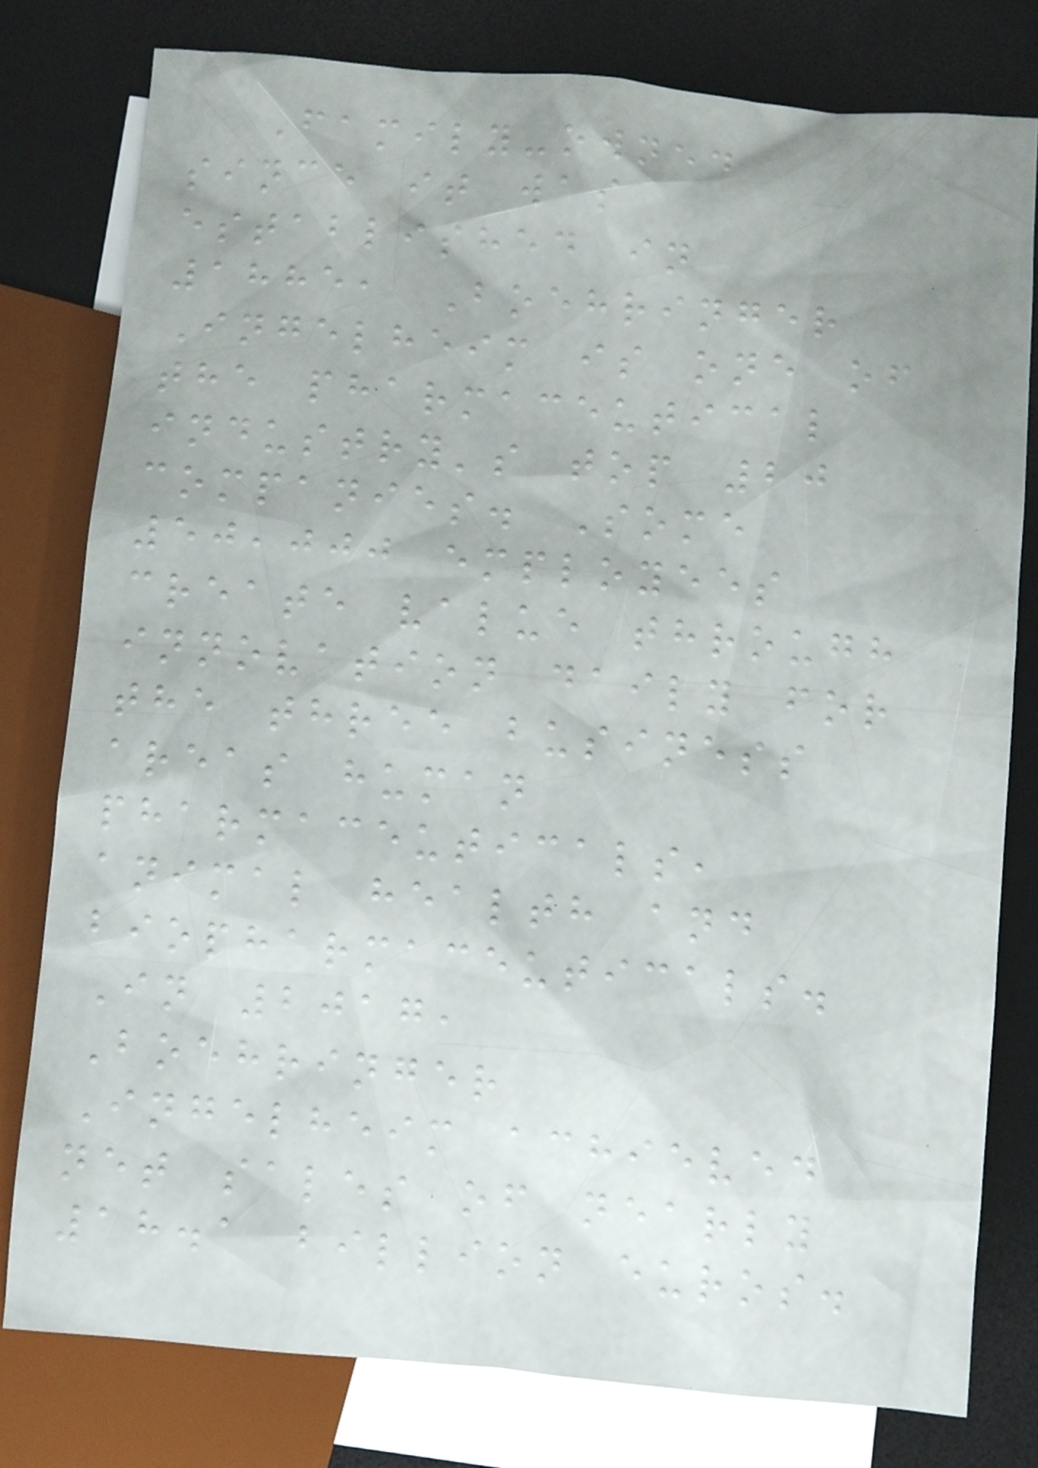Family-owned
since it was
established in
1885, Boehringer
Ingelheim is one of
the pharmaceutical
industry's top 20
companies. Some
50,000 employees
create value through
innovation daily for
the three business
areas human
pharmaceuticals,
animal health and
biopharmaceuticals.
In 2017,
Boehringer
Ingelheim achieved
net sales of nearly
18.1 billion euros.
